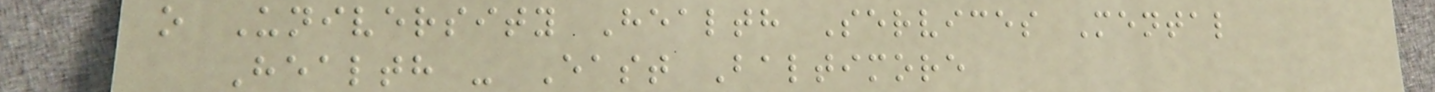o University Health Services Mental
Health - East Baltimore
